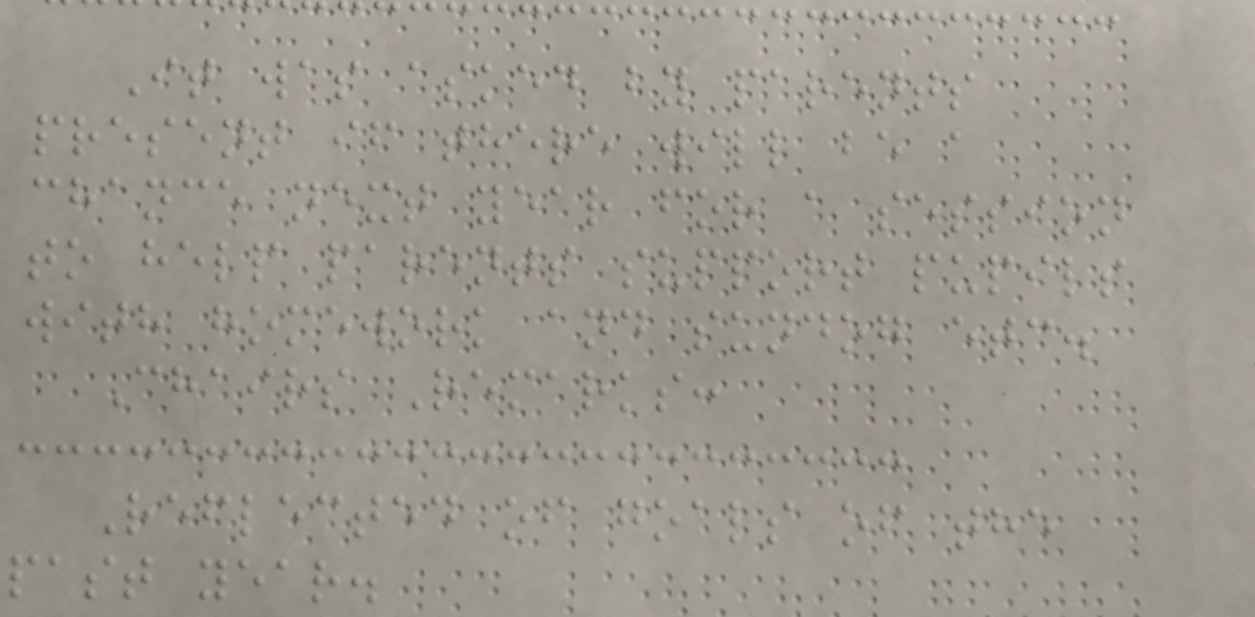It was asked by parents
present if there will be a
chance next year for a session
to help parents support pupils
with homework and sundog etc.
Chairs Remarks:
Reflected of goals of the
past year.
